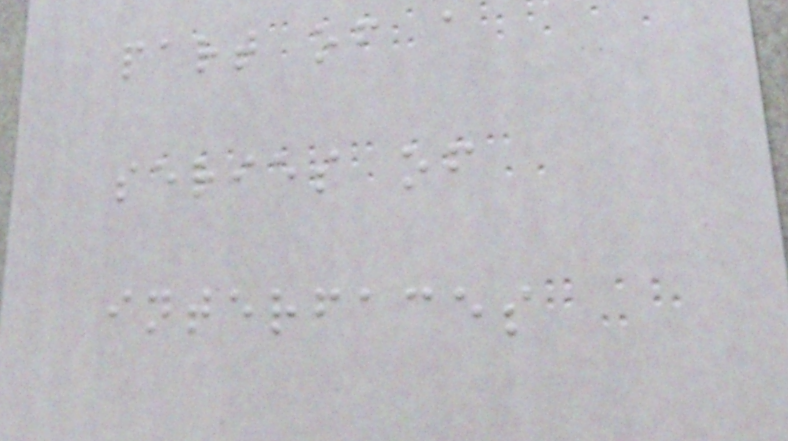part of a
series of
interfaces
